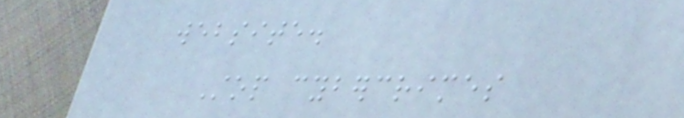website.
Stop cybercrimes
